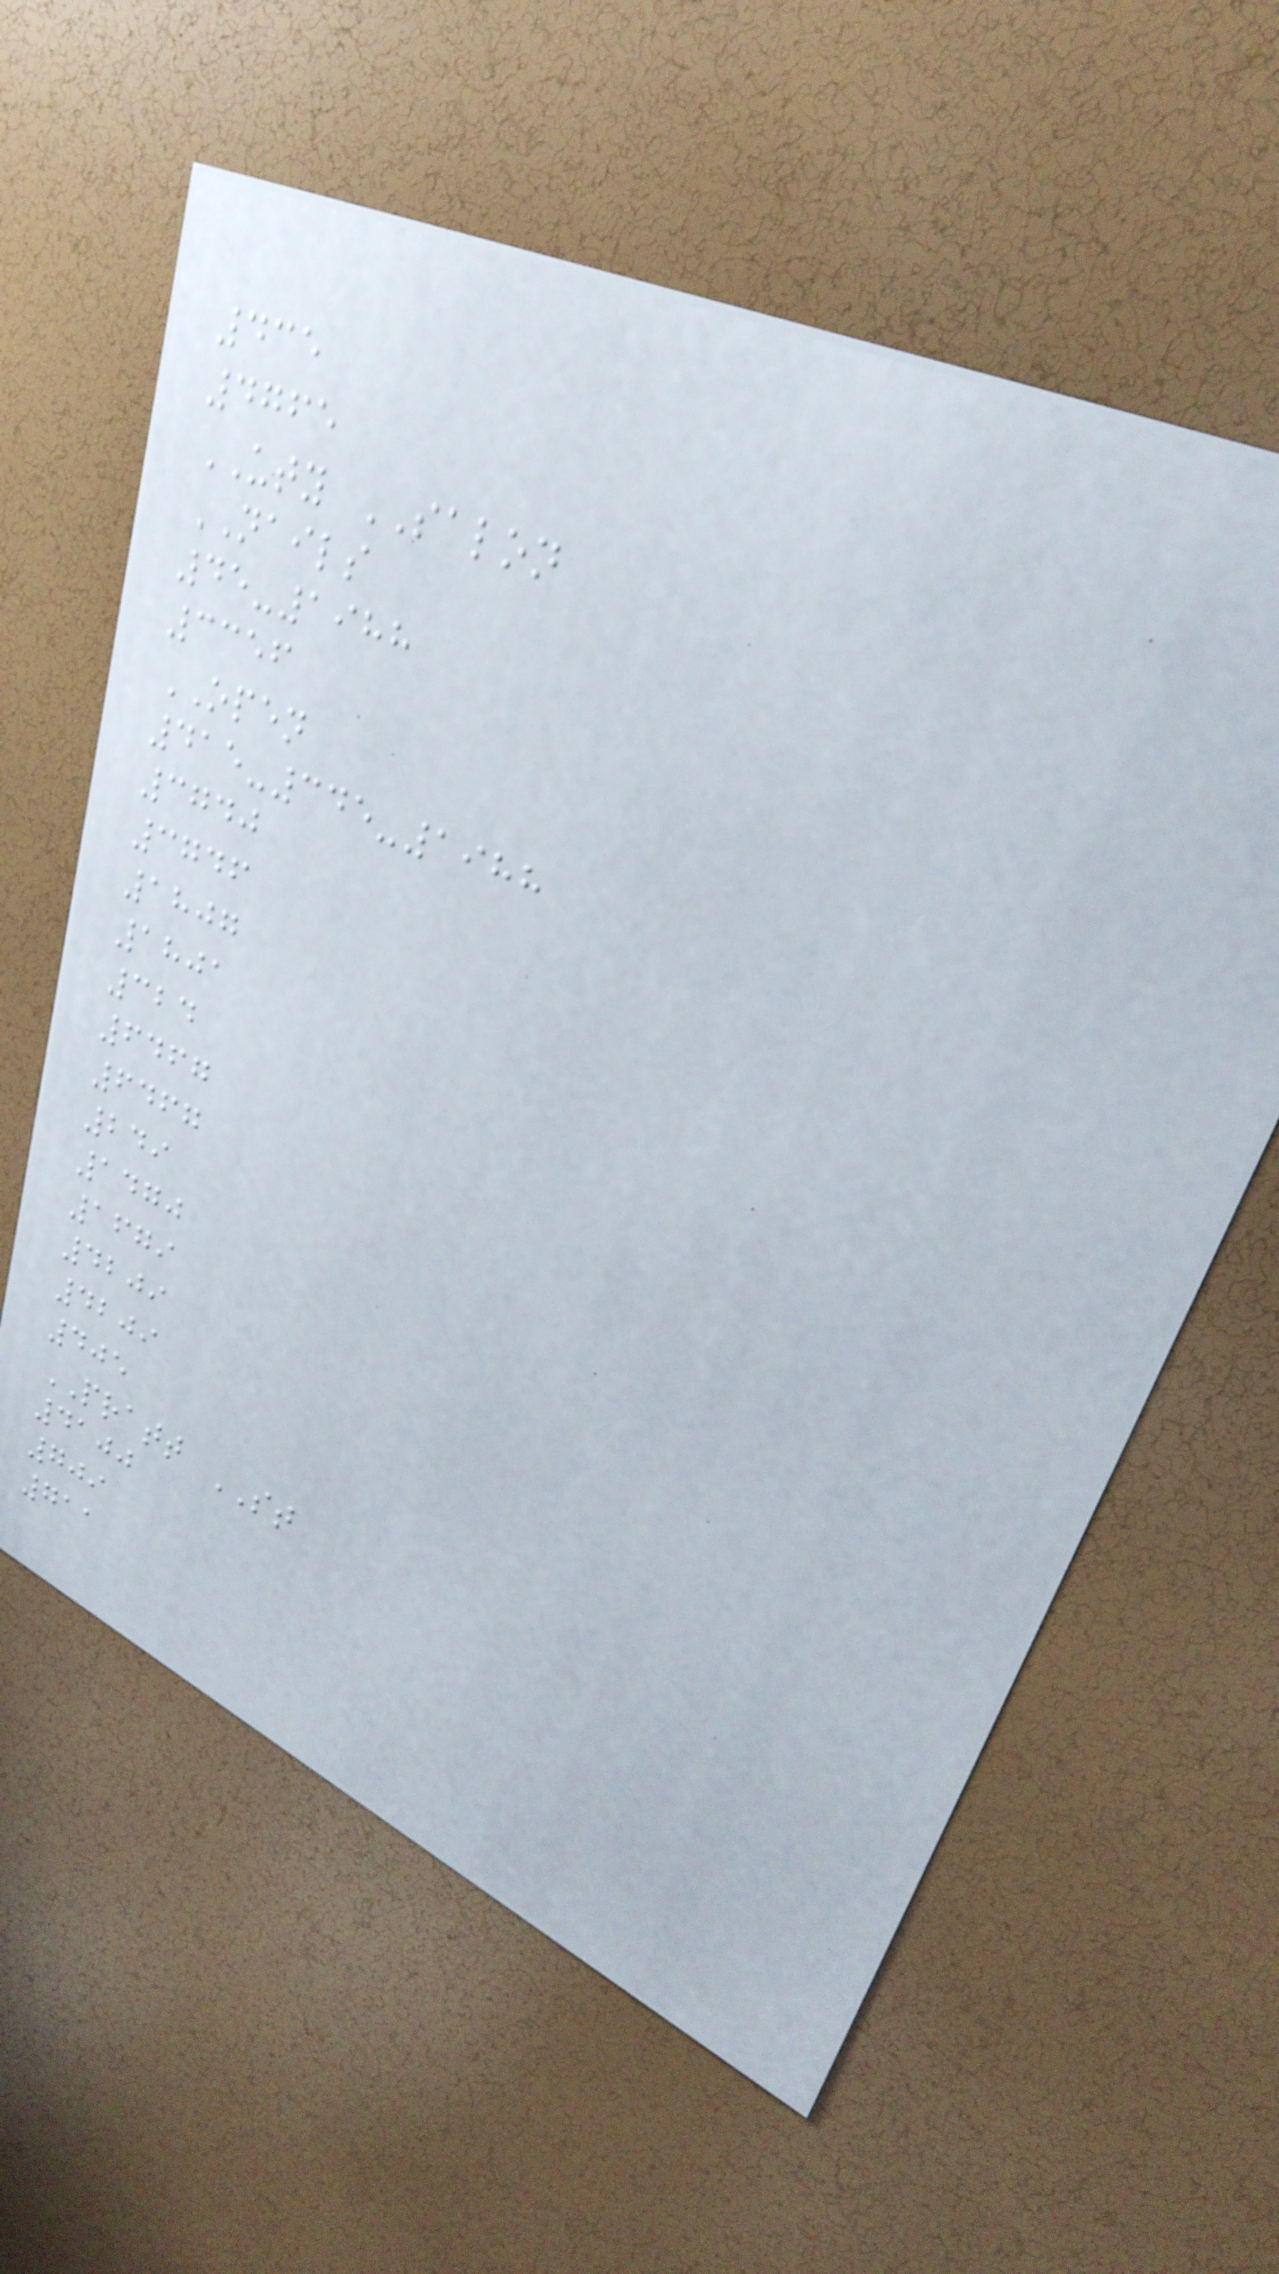435
4765
UTY SALON
NAILS
45-1988
3356
OPEN
415-345-1988
3740
3746
1807
1801
324
6467
6467
249
1470
1679
4209
4209
405
PRATT ST
4100
709
711
